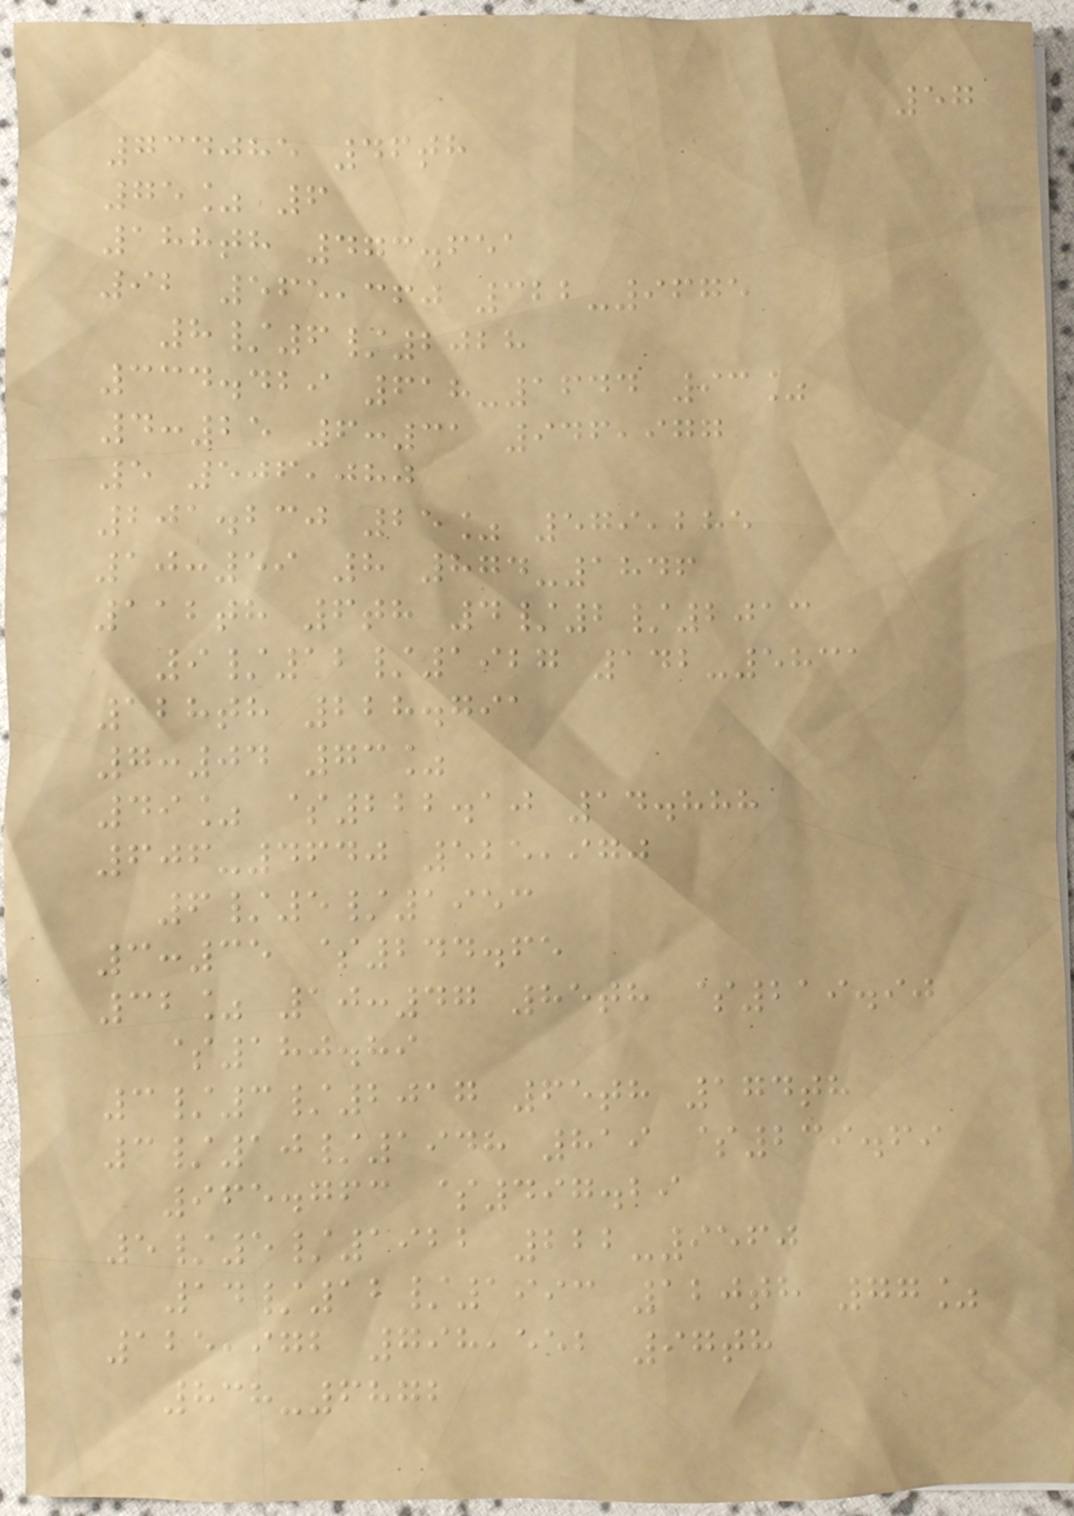57
734085 46th
75% 6
188th 473.651
92 565,360 322-9675
8/6/2028
334.429 618-1644 93%
4:25 6:31 946,977
5 506,080
201.230 25% 579,285
10:59 8 874-1846
112th 6th 4/2/2013
9/12/1927 142-5831
128th 228.791
7:04 73%
49% $222.10 14.888
606-4640 525,970
6/5/1953
3:35 $244.65
32% 10:47 85th $219.90
$180.89
3/3/2017 65th 174th
3/10/1948 819 $239.69
965.763 $497.29
5/5/1922 222-9560
14/12/1993 120th 77%
125,972 798,552 97th
838-6872
